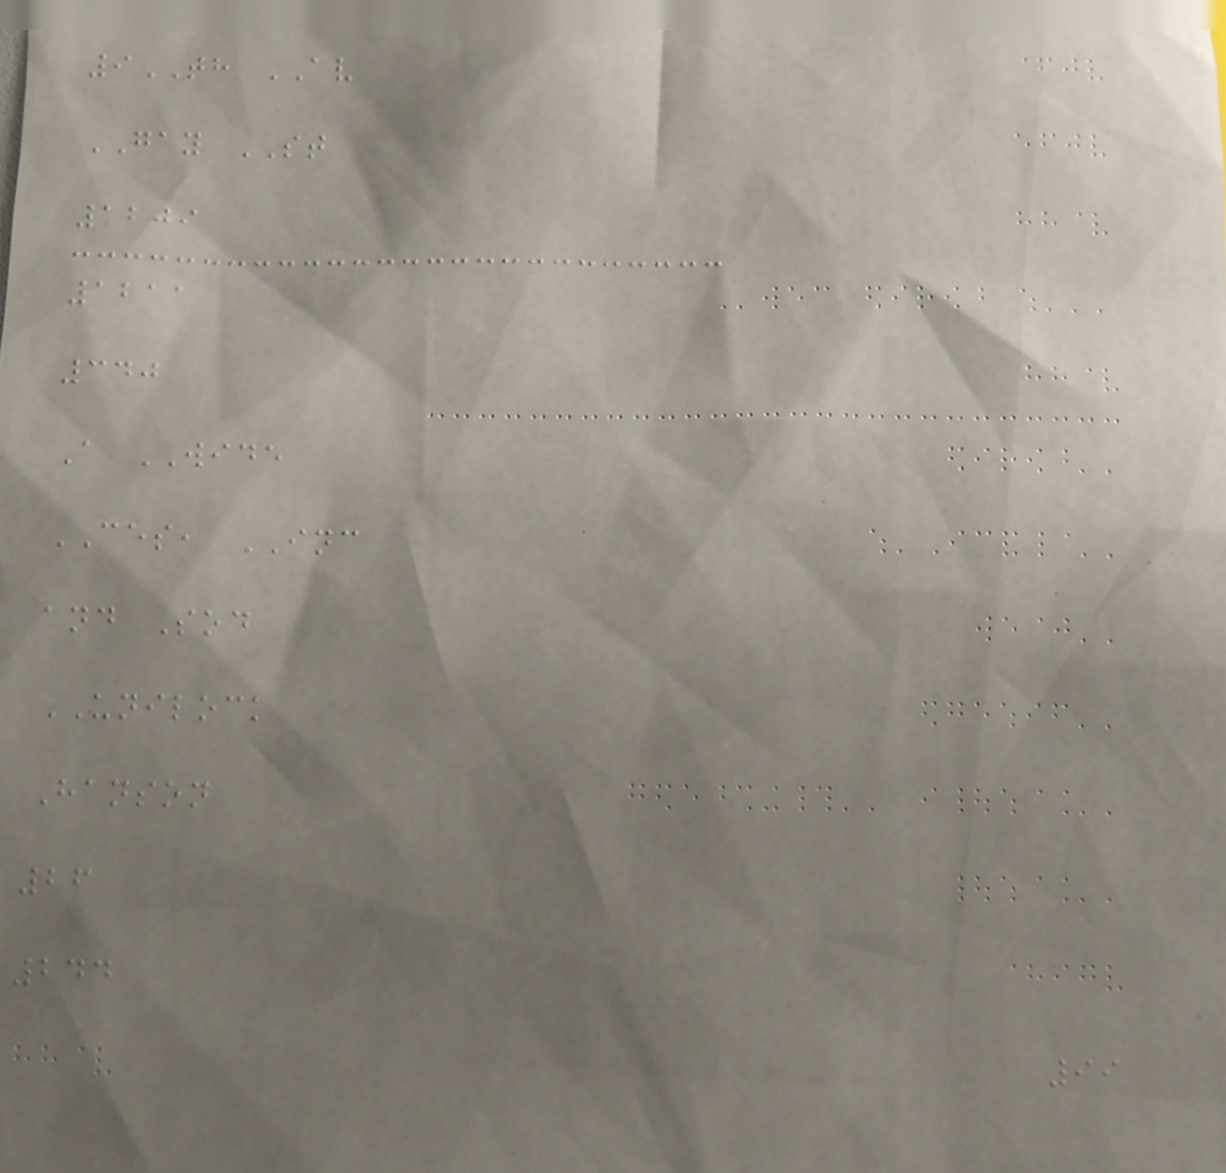9TH AV
GAY ST
1209
1211
340
A WIDE
CES, INC
and Sod
UNILOCK
Hanson
26
244
99
